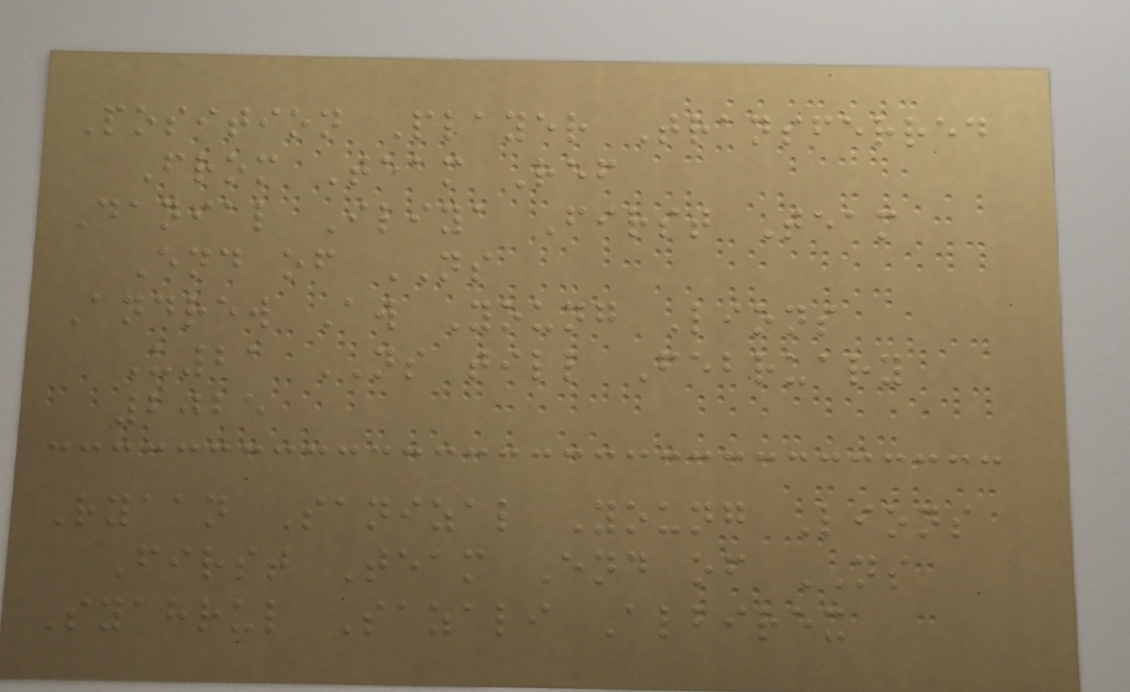Position Player Transferred
From Team Ref
Danial Iliya First Team
End of NS
Andrew Aw Young Lions
U21 NS till February
2025
Ryaan Sanizal Young Lions
First Team End of NS
Syahrul Sazali Albirex
